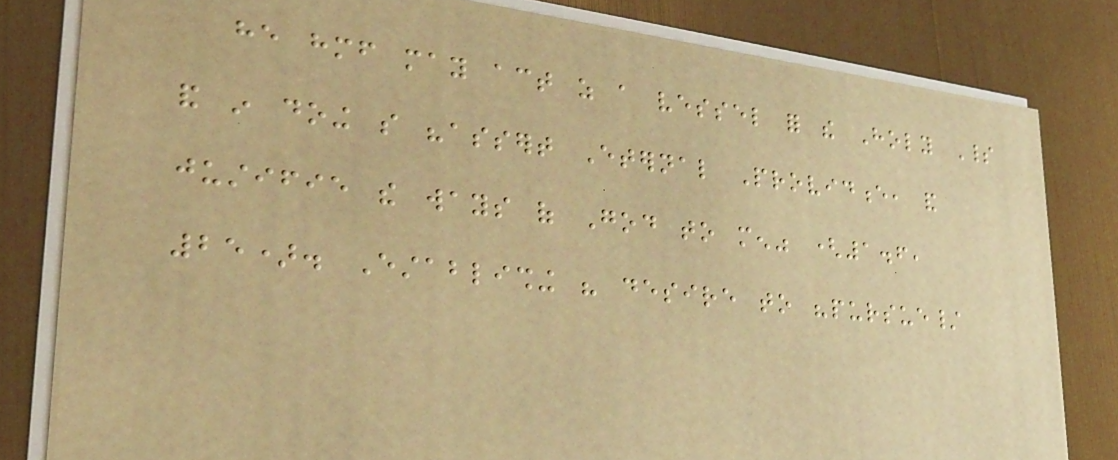he himself may act as a vessel for the Holy Spirit
and in doing so "assert Eternal Providence, and
justifie the ways of God to men" (1.6,
25). Establishing his desire to "pursue/
